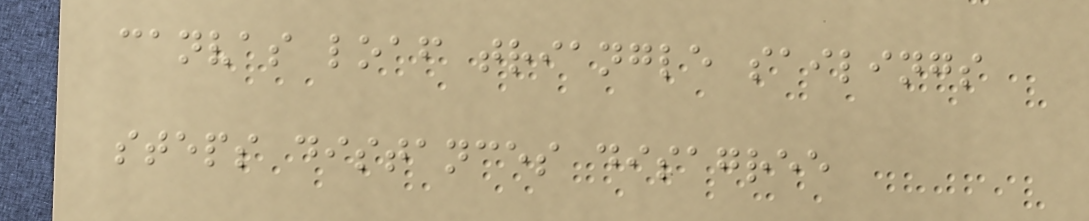canvas loaf triangle sailings
steps distances disagree
